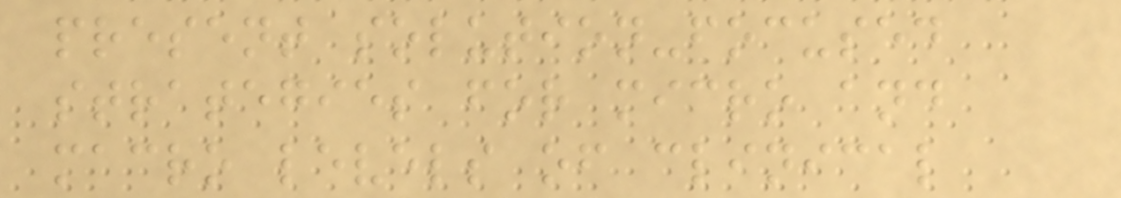present solution-focused
strategies for micro and
macro levels of clinical
